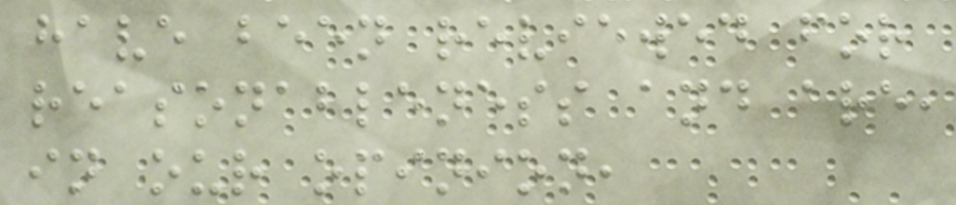have been reviewed for
reasonableness and are,
in our opinion,
